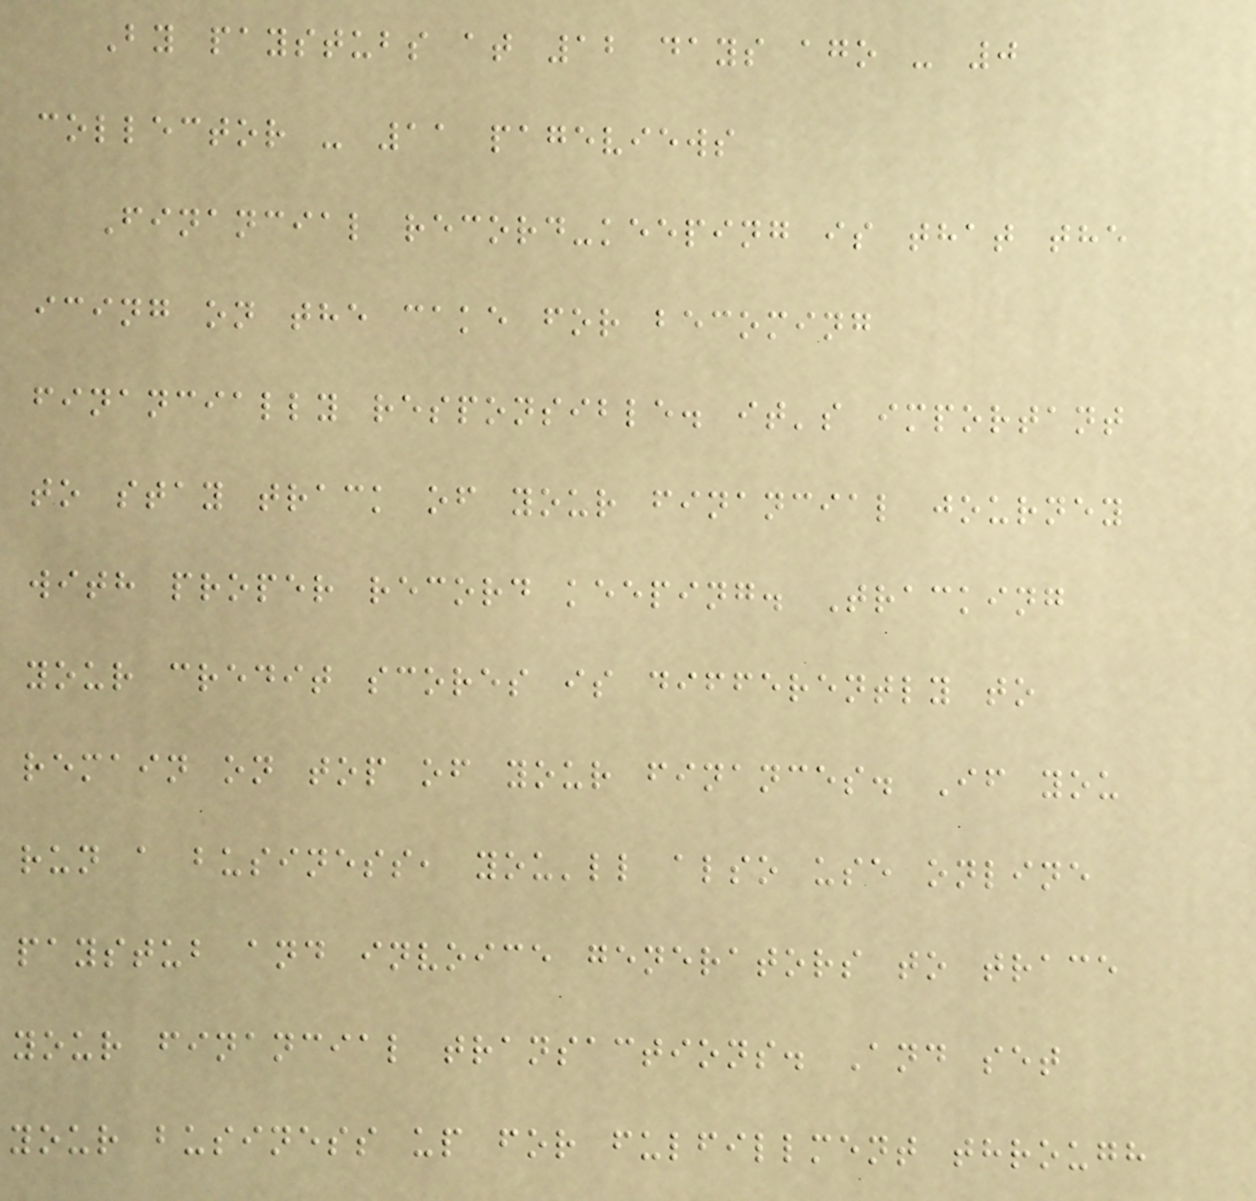By paystubs at 12 days ago - 0
collector - 11 pageviews
Financial record-keeping is that the
icing on the cake for becoming
financially responsible. it's important
to stay track of your financial journey
with proper record keeping. Tracking
your credit scores is differently to
remain on top of your finances. If you
run a business, you'll also use online
paystub and invoice generators to trace
your financial transactions. And set
your business up for fulfillment through
